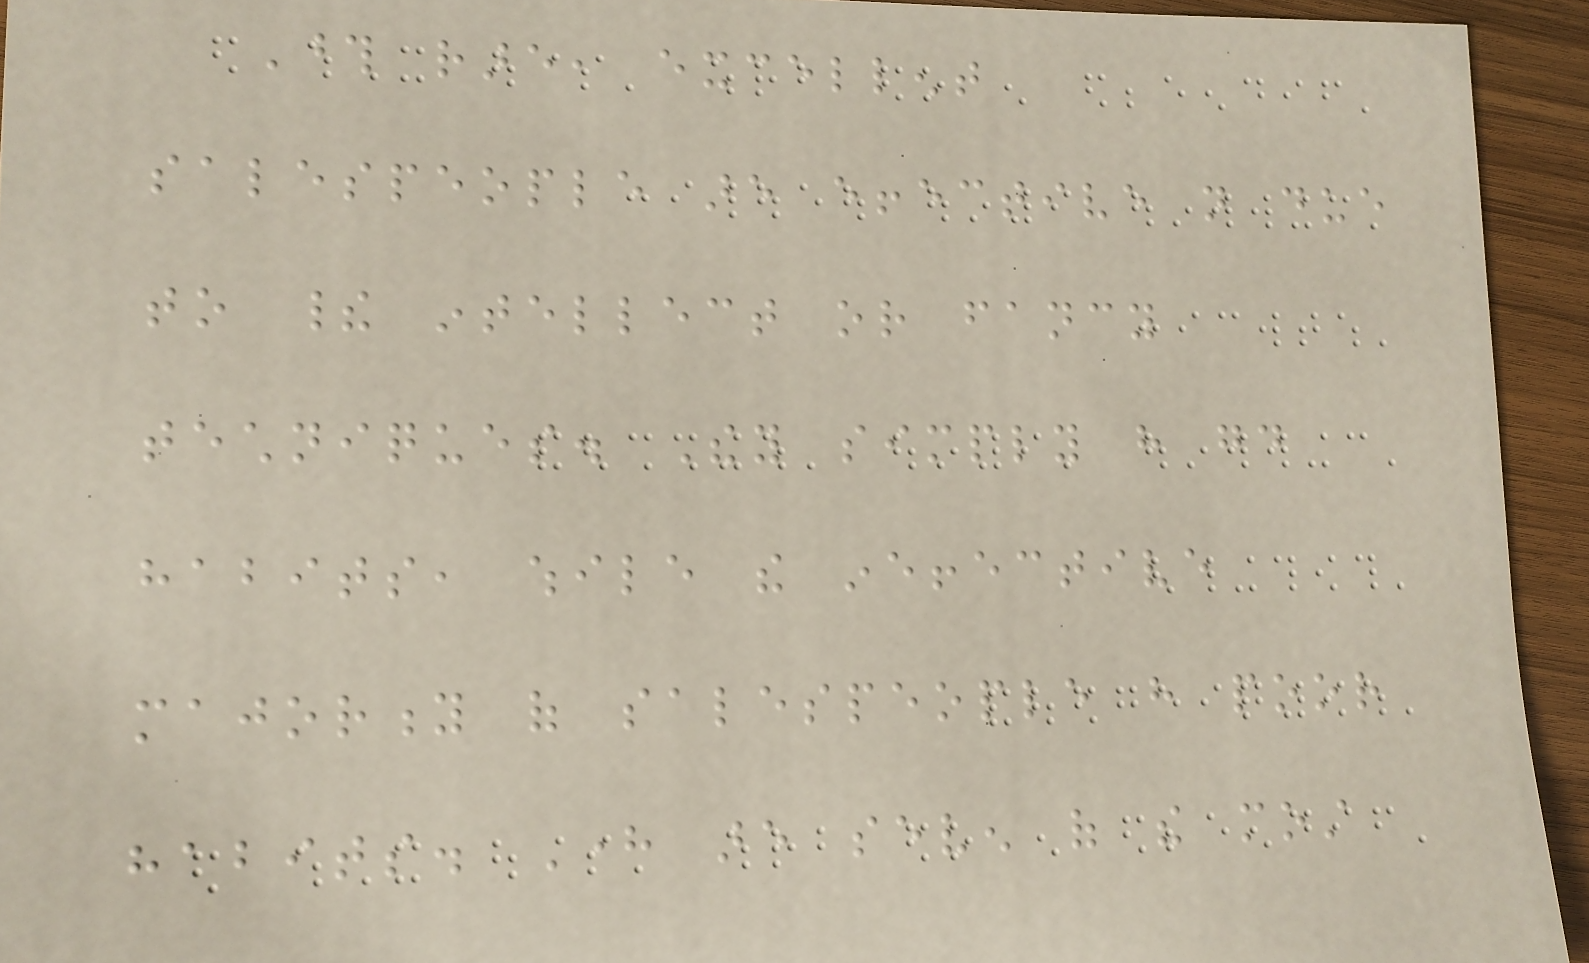Those rare, excellent
salespeople are effective not due
to their intellect or fancy
techniques. They simply have good
habits, while the ineffective
majority of salespeople have poor
habits. Here are seven of the most
